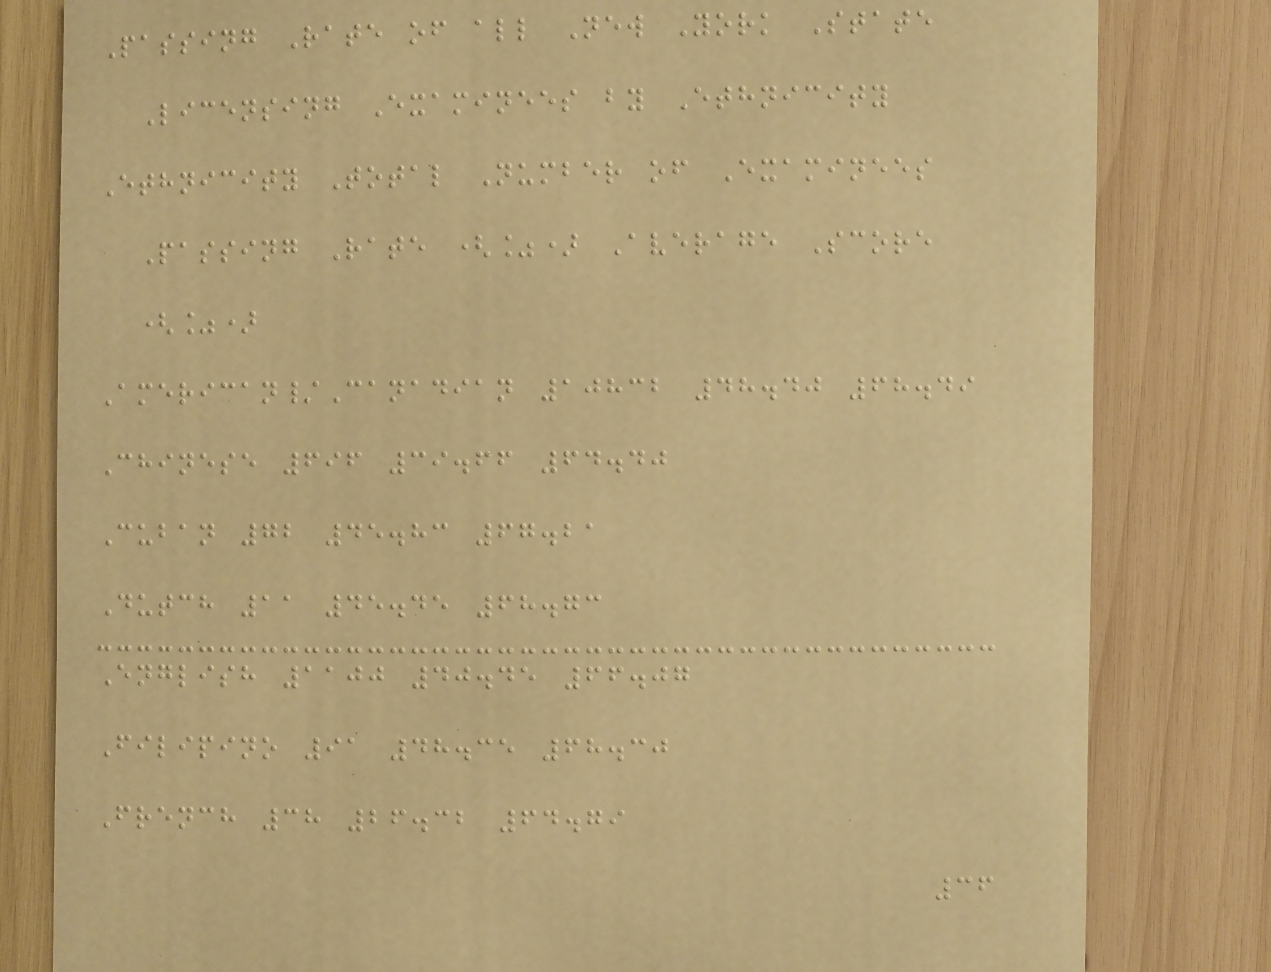Passing Rate of all New York State
Licensing Examinees by Ethnicity
Ethnicity Total Number of Examinees
Passing Rate (%) Average Score
(%)
American/Canadian 10832 48.40 68.49
Chinese 696 39.66 64.40
Cuban 72 45.83 67.21
Dutch 11 45.45 68.73
English 1100 40.45 66.07
Filipino 91 48.35 68.30
French 38 26.32 64.79
36
